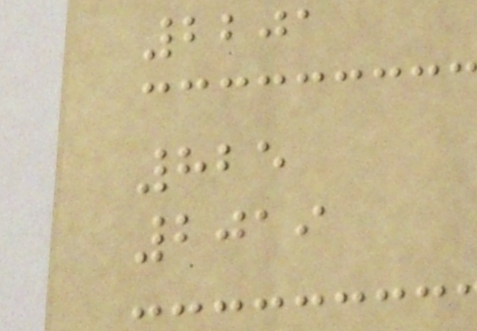2201
825
2019
